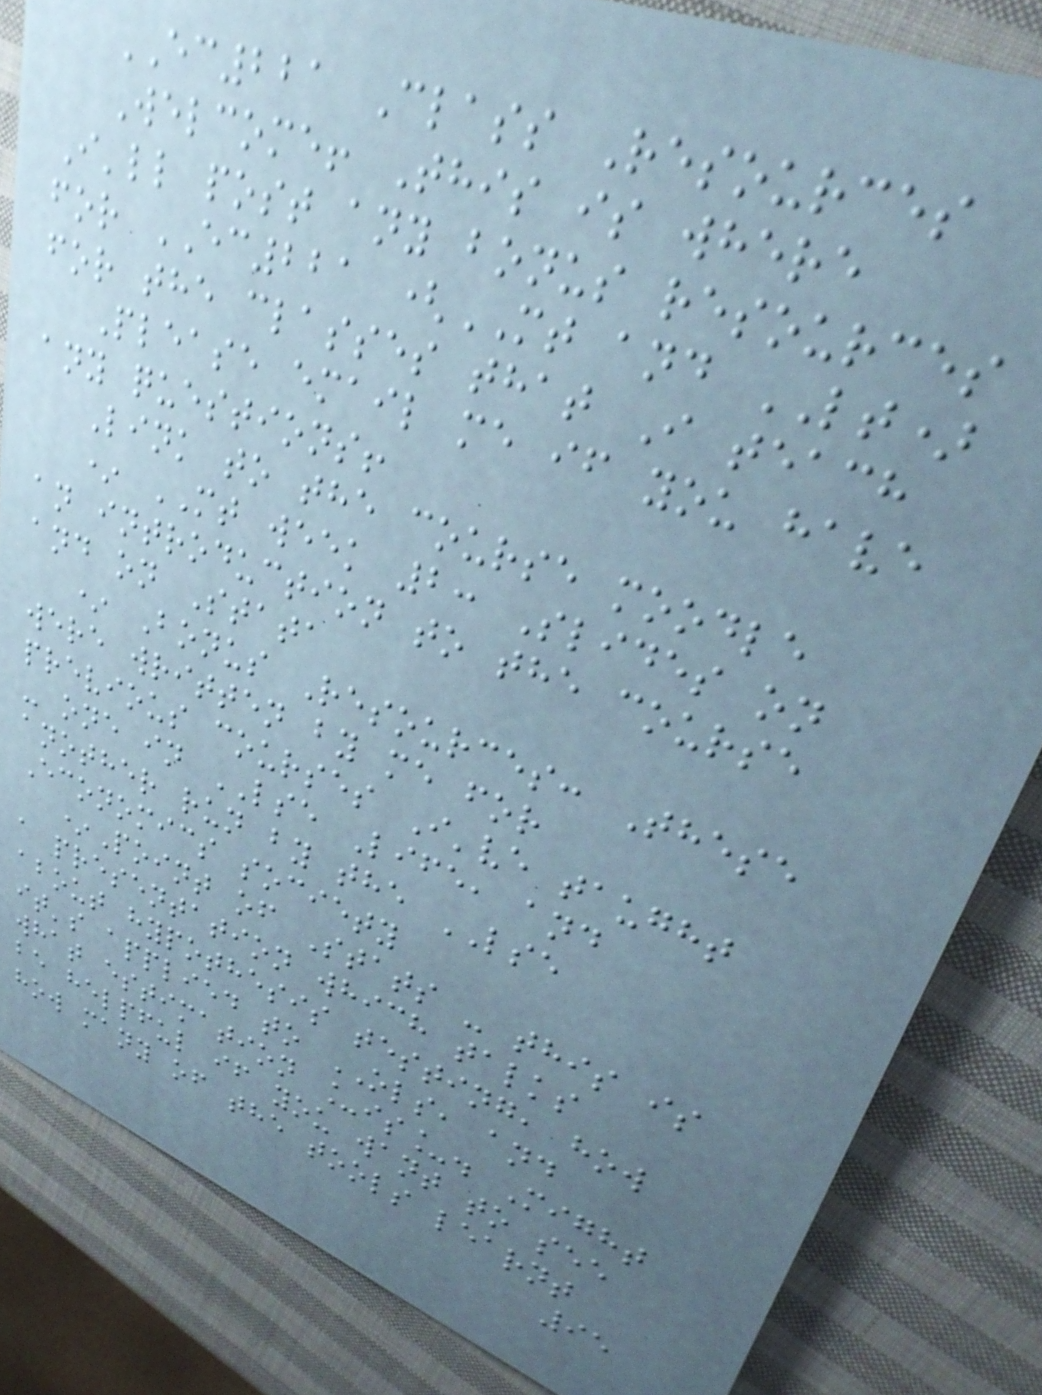EC221 Class Resources
Welcome! This is where
I'll post any bonus resources
for EC221 (MT and LT)
for the classes that I teach
Please email me if you have
any questions!
Link to the course moodle
* MT week 2: Slides on
an introduction to the course
and on Stata
* Bonus Resources: These
were written by me for
previous courses I've taught
- one in LSE Life, and
another run by the LSE
Economics society
*Point of Stats - this is
a presentation which talks
about hypothesis testing, how
it's applied to OLS, and
what estimation _is_. Might
be helpful if you want to see
how many of the tools learnt
95
